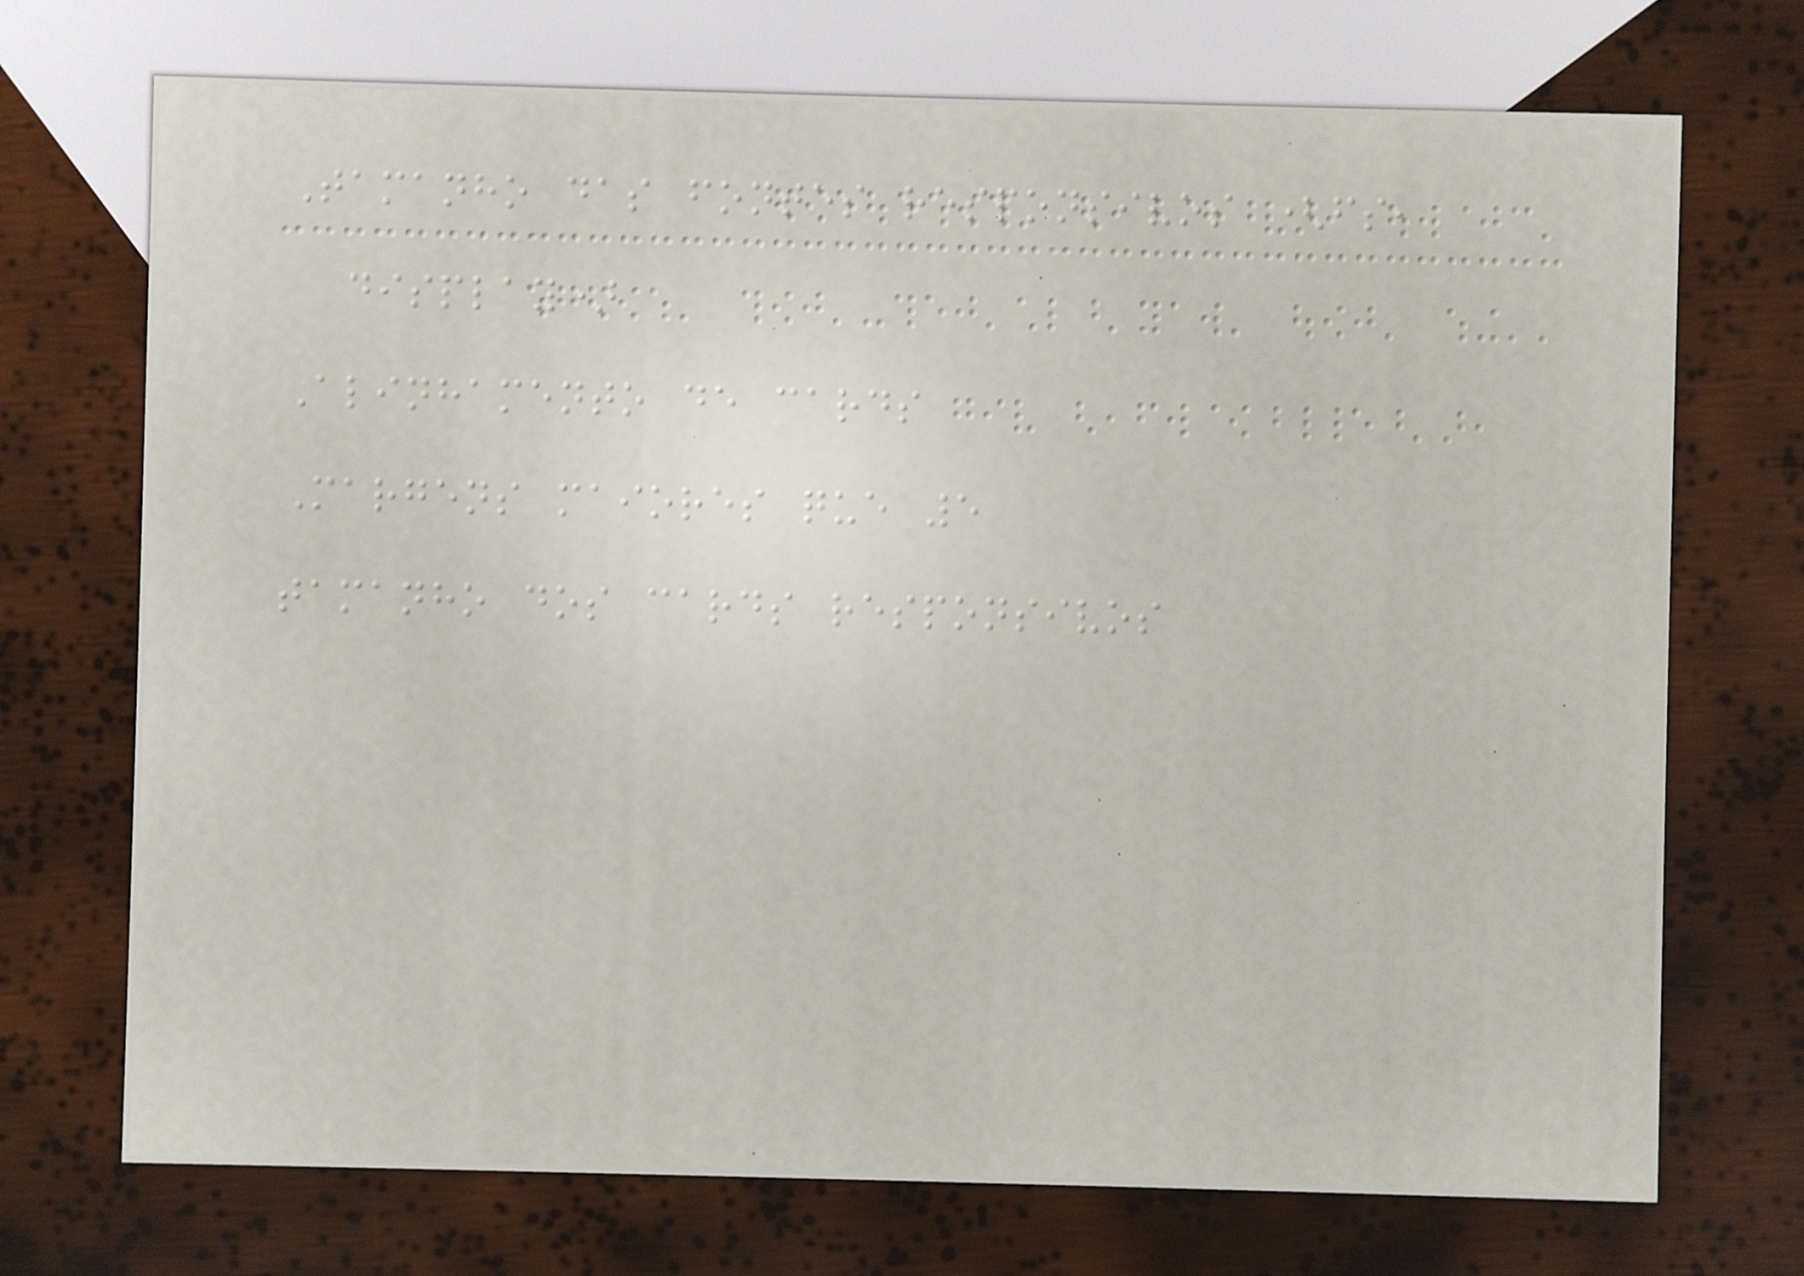Tamanho das fontes responsivos (fs,
display)
Alinhamento de cards
Margens maiores que 5
tamanho dos cards responsivos
